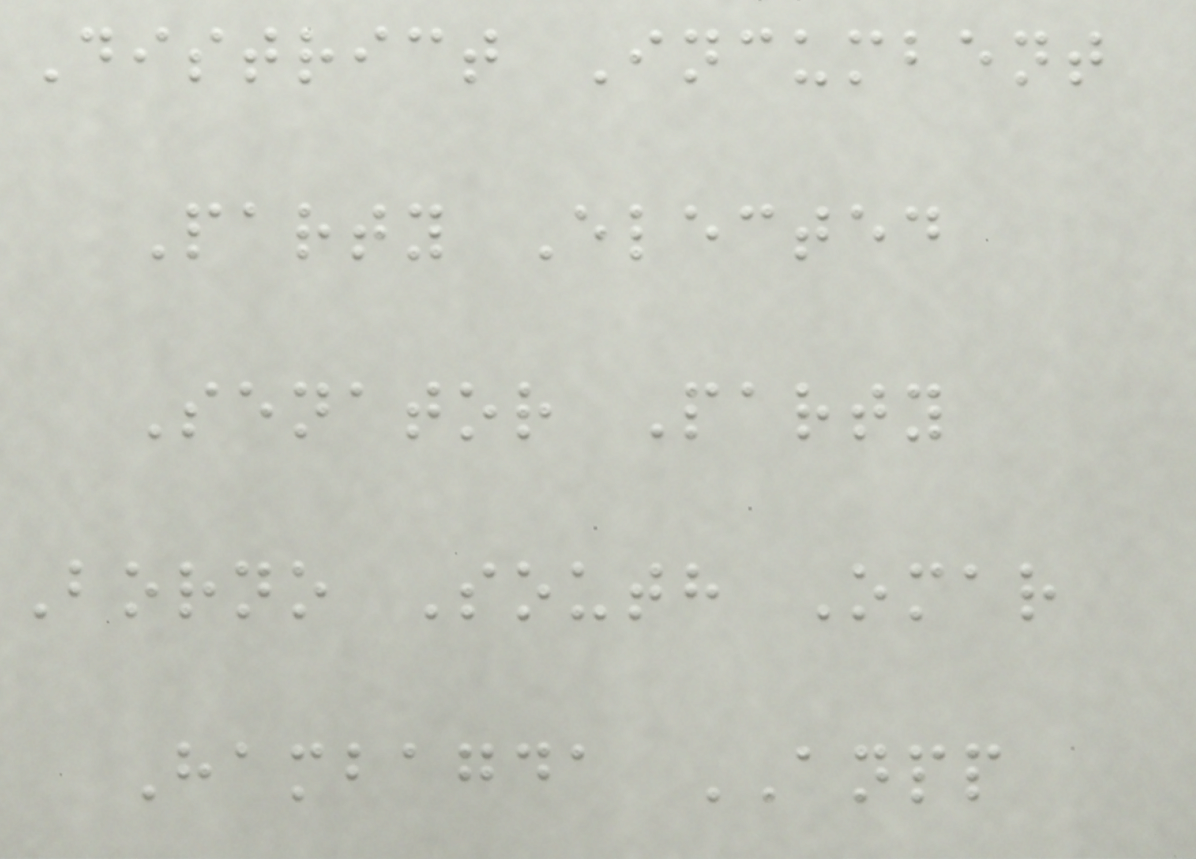District Incumbent
Party Elected
Senator Party
Borno South Omar
Hambagda ANPP
